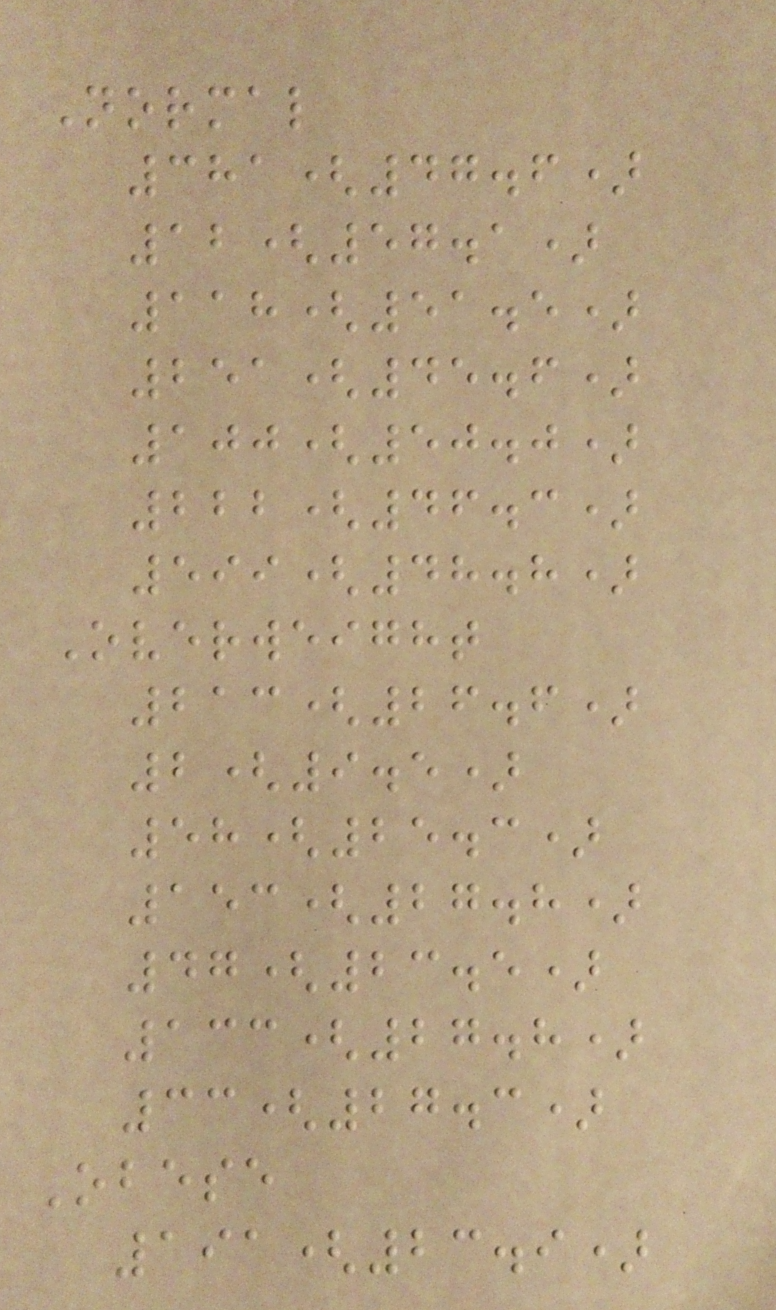Normal
381(47.6)
12(57.1)
118(51.5)
251(45.6)
100(50.0)
222(46.3)
599(48.8)
Overweight
213(26.6)
2(9.5)
58(25.3)
153(27.8)
47(23.5)
133(27.8)
33(27.3)
Obese
191(23.9)
